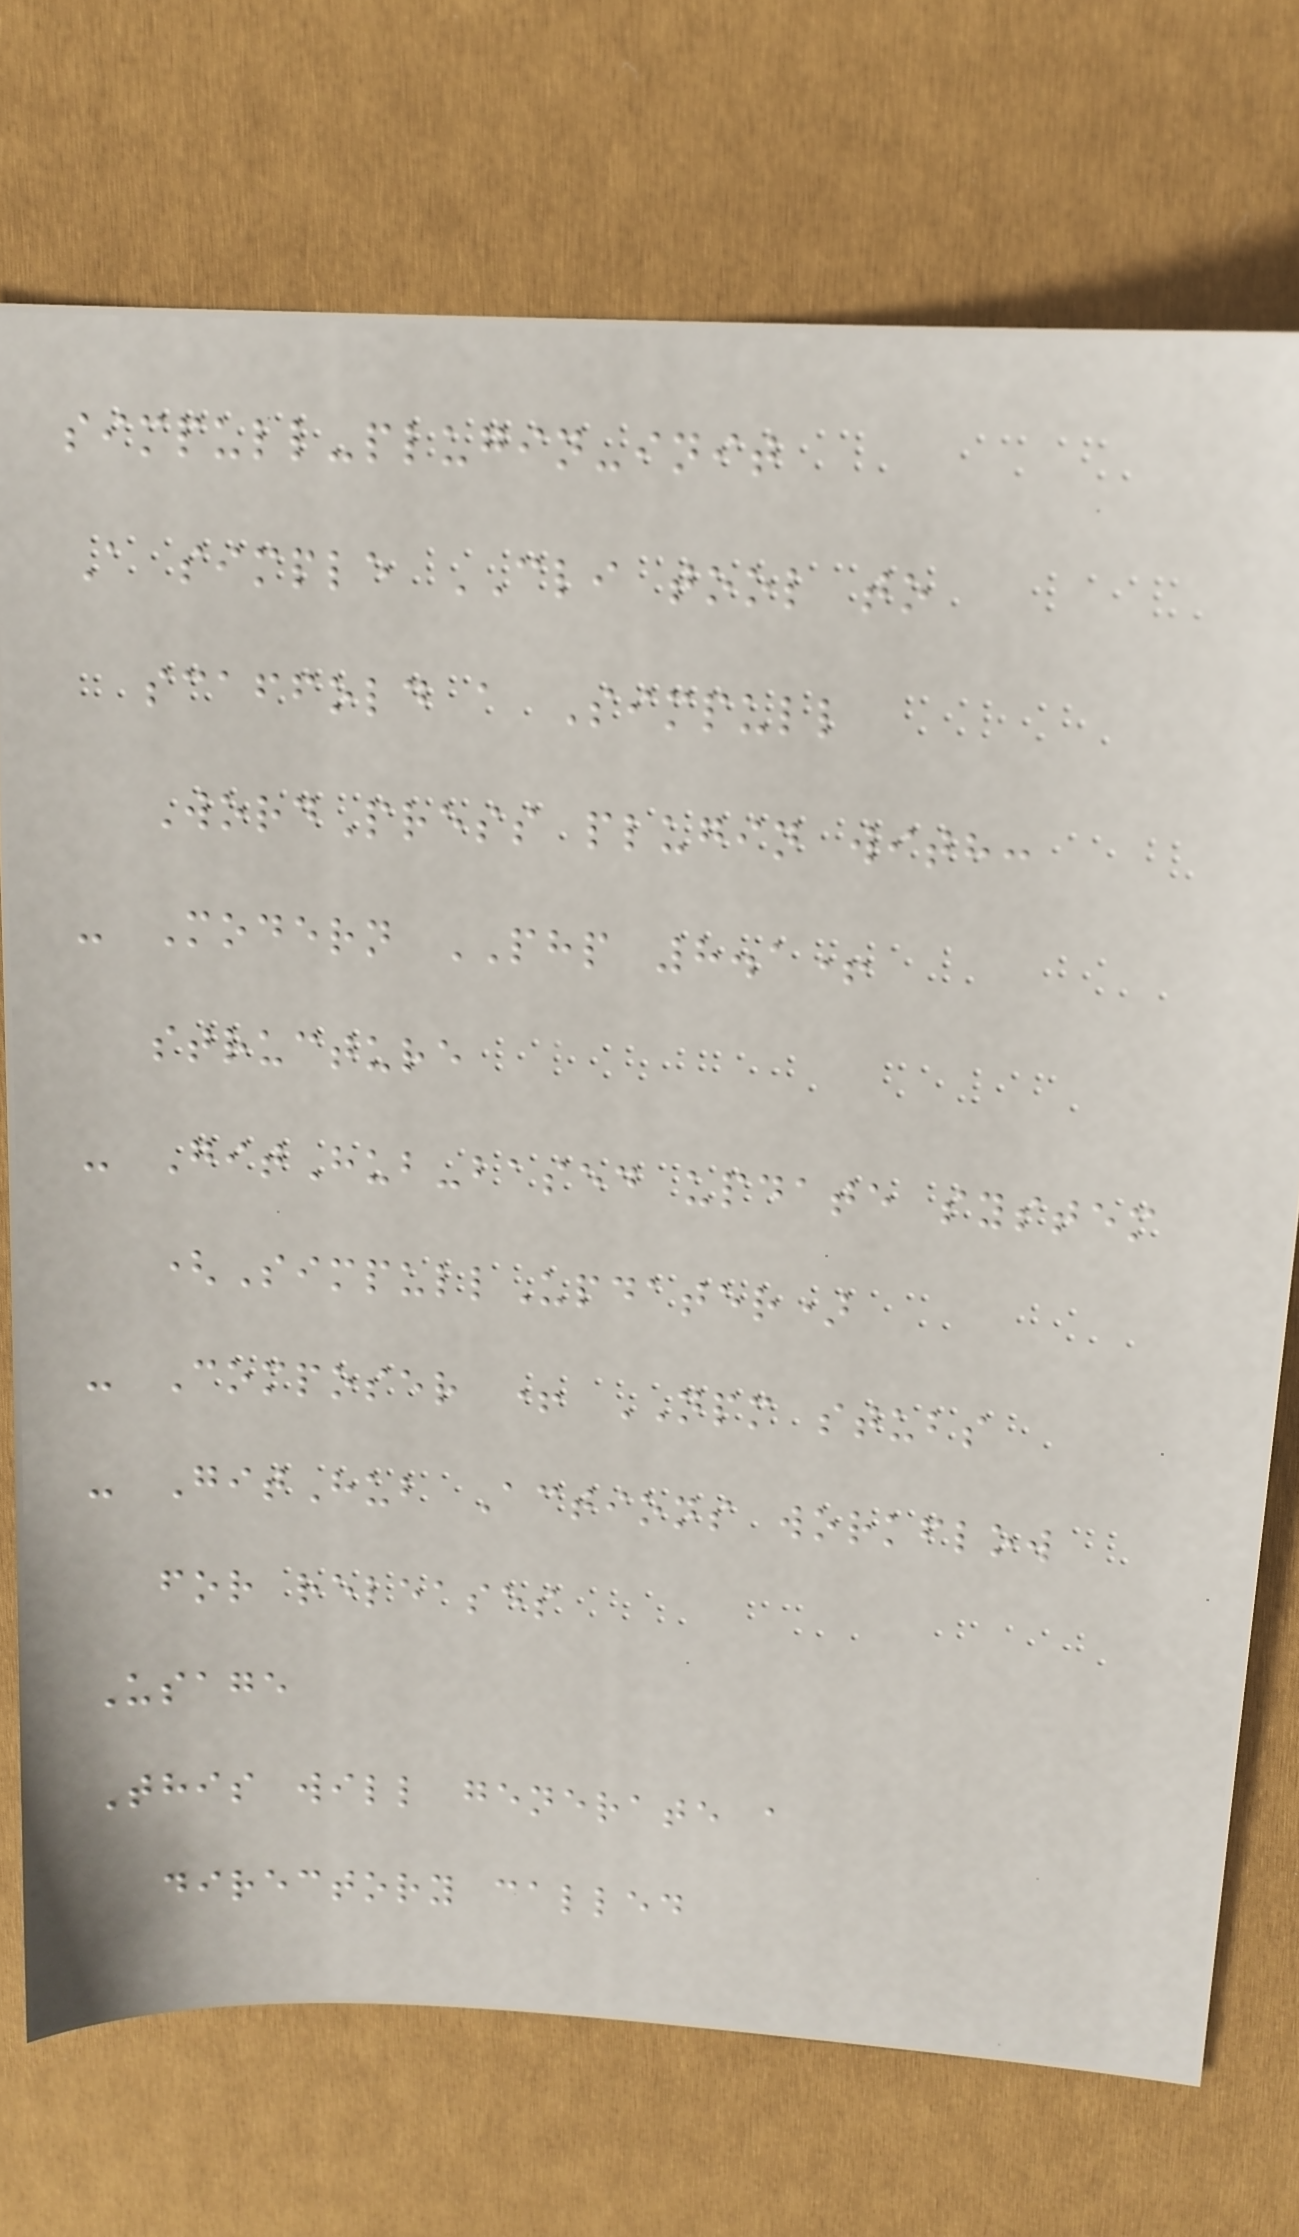simpull-plugin-init
A simple CLI tool to
scaffold a Simpull
WordPress plugin with:
- Modern PHP 8.1+
structure
- GitHub-based update system
(SimpullUpdater)
- Composer + NPM stubs
- GitHub Actions workflow
for releases
Usage
This will generate a
directory called
